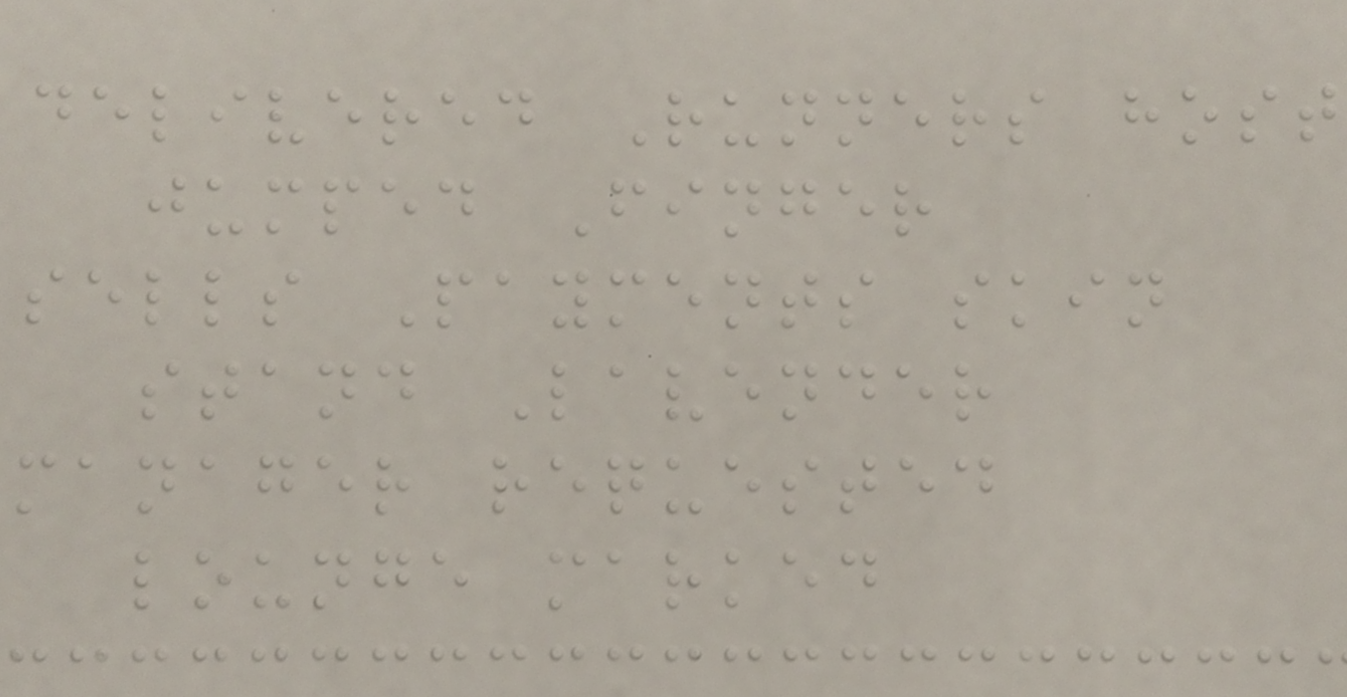delivered Runners host
jumped Finger
sells Payments skin
stand Lavender
manager requested
lounge marked
